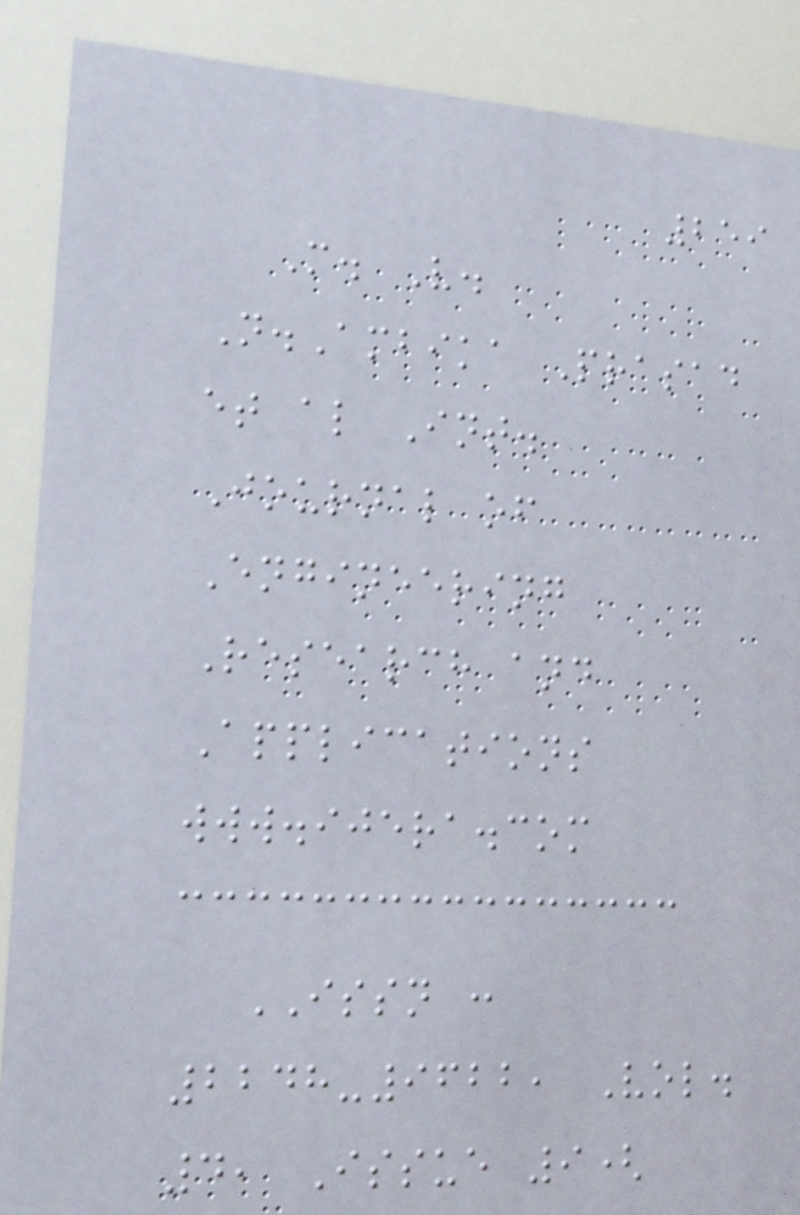259
M. V.
N.Ambika Prasad
et al Int.
Journal of
Engineering
Research and
Applications
www.ijera.com
ISSN :
2248-9622, Vol.
4, Issue 9(
